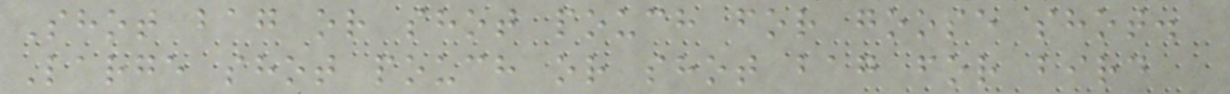Shot bag or shot pouch for goose shot.
Large shot pouch or shot bag for bird
